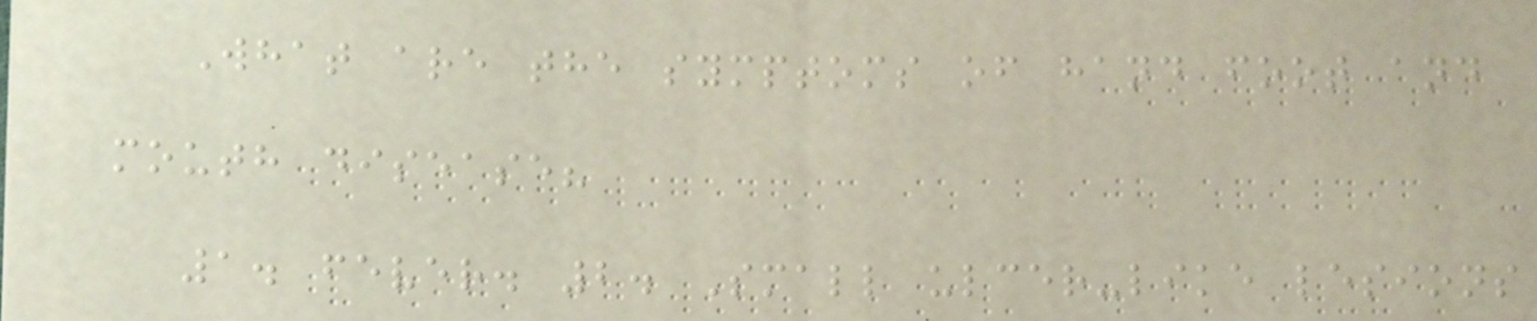What are the symptoms of hand foot and
mouth disease?
1. fever. 2. Small ulcer-like lesions
